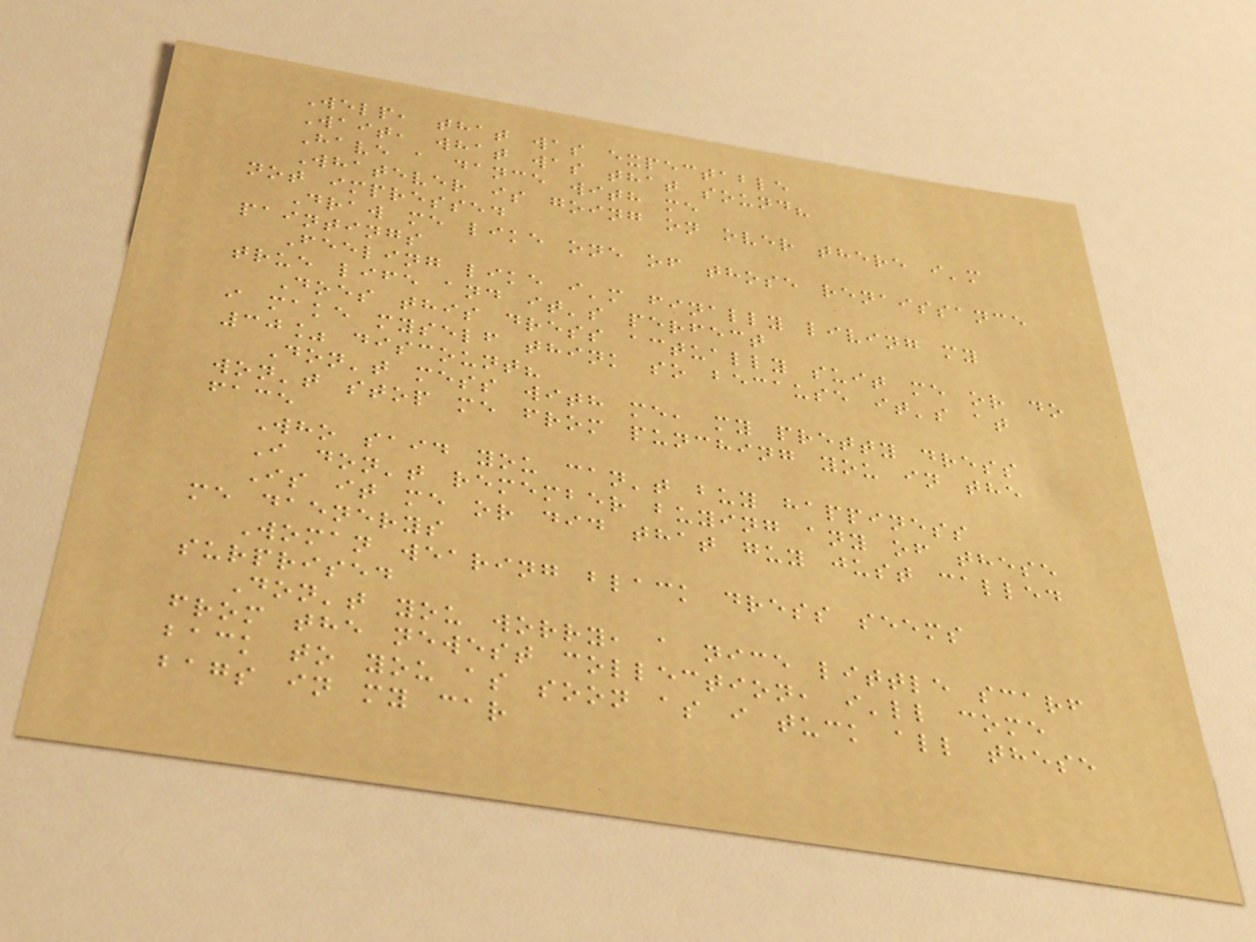Welp, that was expectable
Wait, what was that sound?
Have a dance with me
Whatever is going on over there i'm
not impressed
Draw me like one of those renaissance
paintings
Feeling like i'm finally living my
true life and it's perfect
Does this dress actually suit me or do
i make myself think so because it's at
30% discount?
Don't mess with me, my pretty dress
won't stop me from punching you in the
face
Who said you can't buy happiness
I don't remember buying any of these
Is it me or did that guy just called
me daenerys
Woman wearing black dress seems
surprised
Don't you worry, a nice little scarf
from the newest collection, i'll come
back to you as soon as i tuck all these
bags in my car
